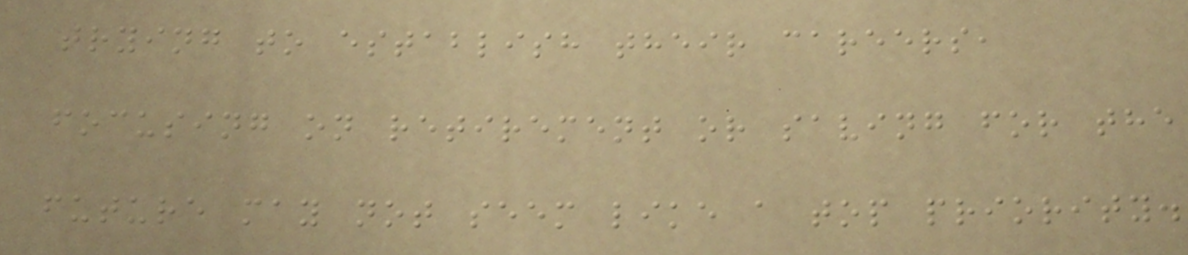trying to establish their careers,
focusing on retirement or saving for the
future may not seem like a top priority.
